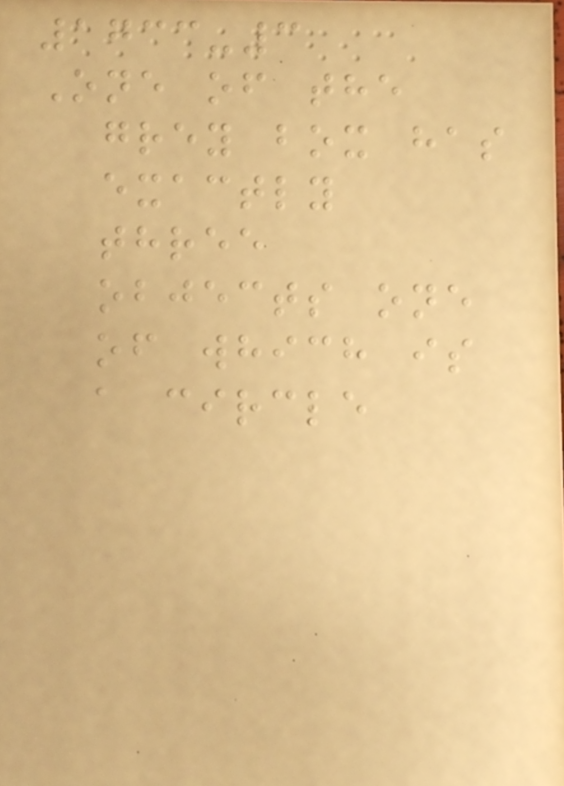1733-3
One of the
grey box has
exactly
three
objects one
of which is
a circle
